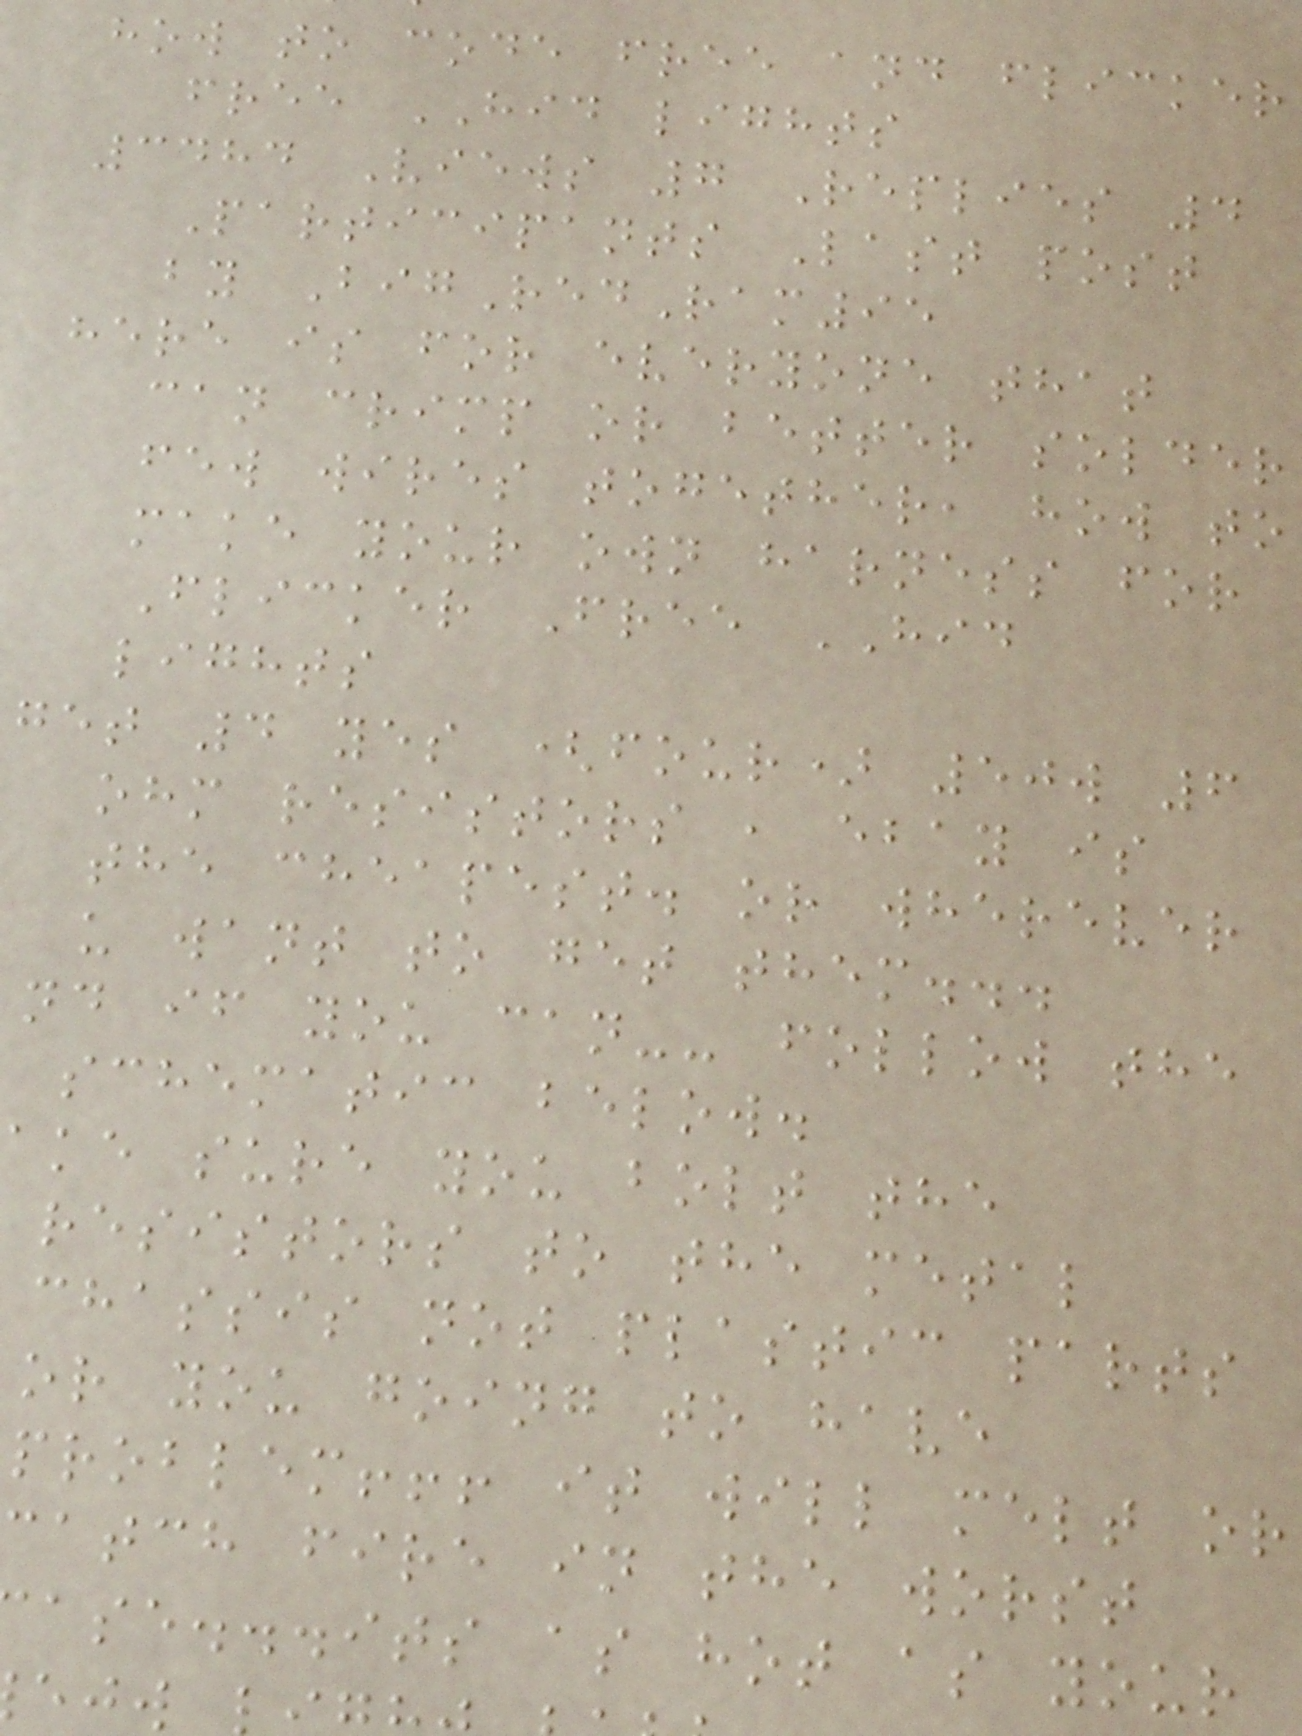how to code free and flicker
free HID lights
3484 Views 7 Replies 4
Participants Last post
by BigRedRam95
here is for everyone that
can crimp or better solder
few wires together, how to
make your own harness for
Flicker Free HID
lights
get 4 yes (four) 50w 6
ohm resistors , ebay is
the cheapest. or wherever
u want to get them...
nd if you can-- follow the
schematic below.
ake sure you bolt the
resistors to the metal
chassis not plastic parts
or you going to have
problem!!! it will melt or
atch fire in the worst
ase...its as hot as your
